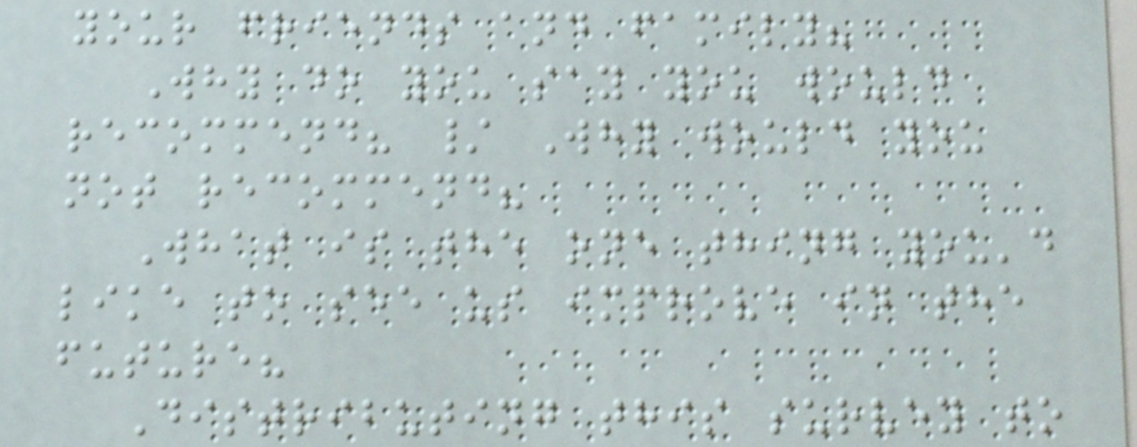your friends and family?
Why do you say you would
recommend? / Why would you
not recommend?
What is the one thing you'd
like to see us improve in the
future?
Distributing this survey to
